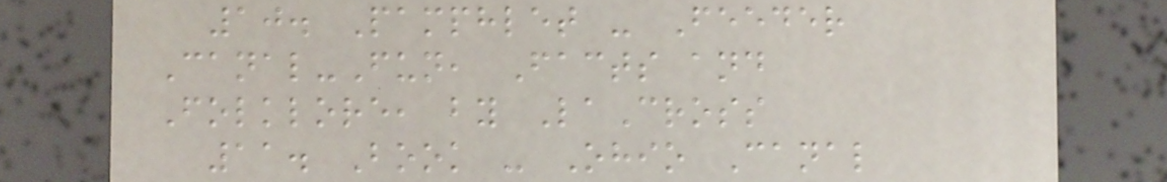10. Pamphlet - Feeder
Canal-Fun, Facts and
Folklore, by LaCross
11. Book - Ohio Canal
